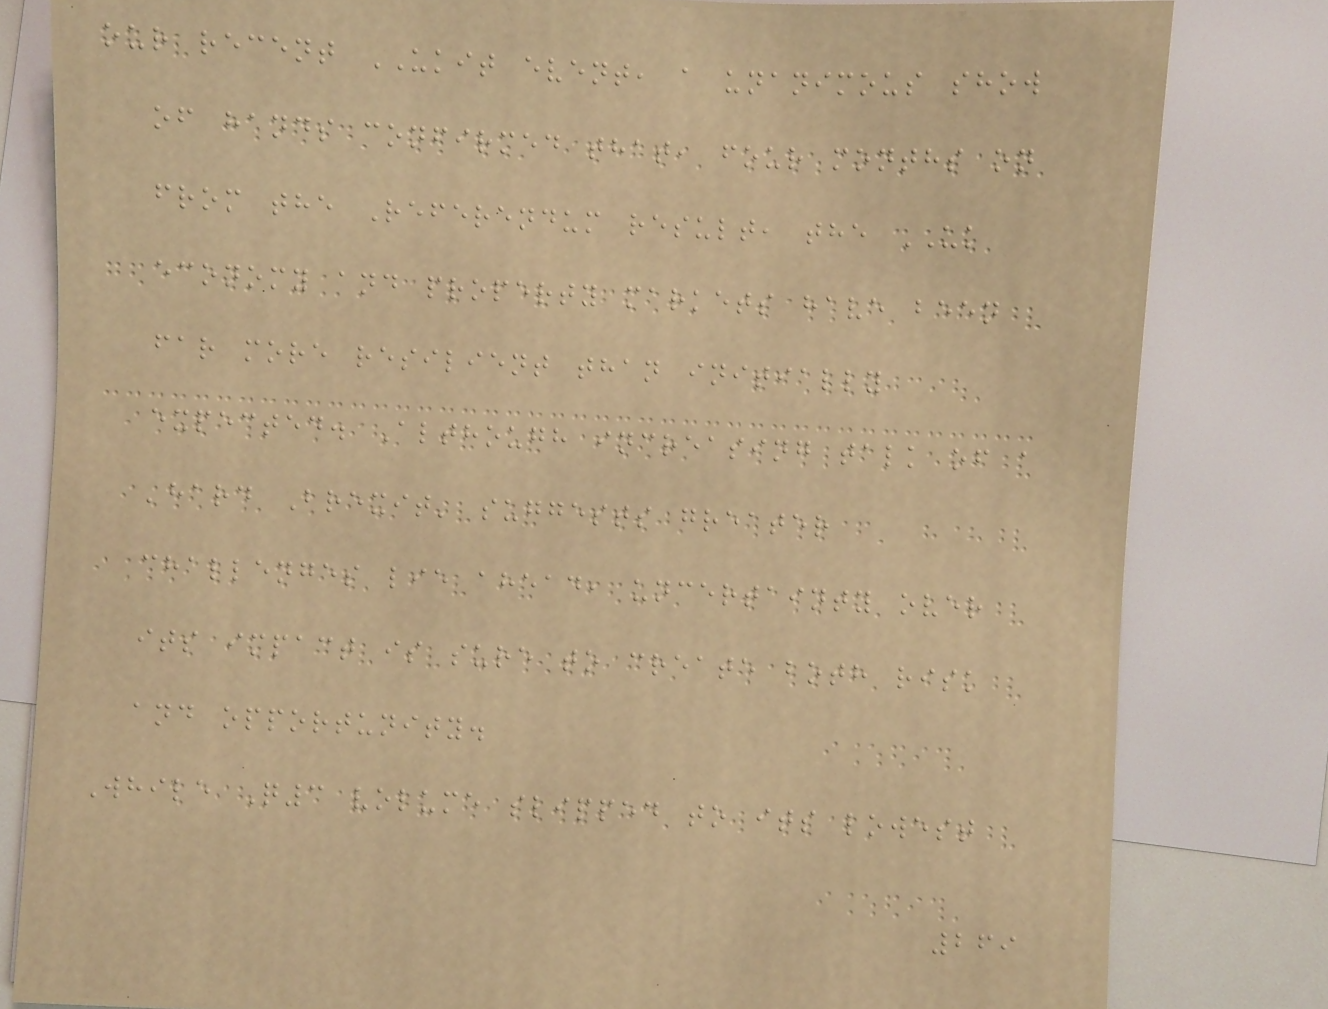our recent UKIT event, a unanimous show
of hands confirmed that, four months on
from the Referendum result, the UK
economy and property markets have been
far more resilient than initially
expected. Although increasing talk of a
'hard Brexit' suggests greater
challenges lie ahead, uncertainty over
its impact is sure to create both risk
and opportunity.
While Q3 volume slipped to its lowest
269
